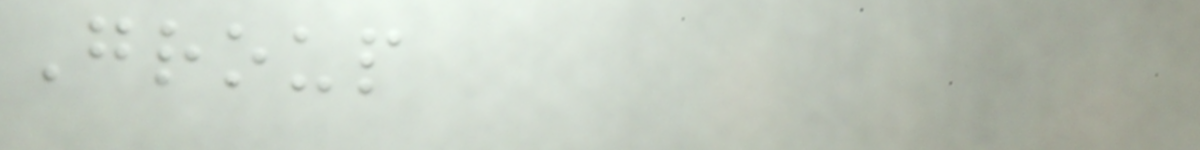Group
